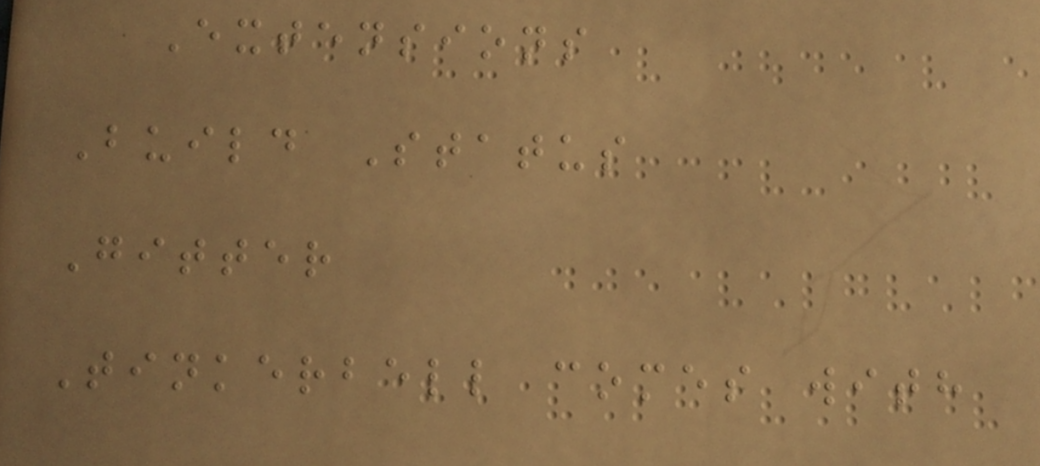Extensions
Build Status
Gitter
Tinkerbell comes with
